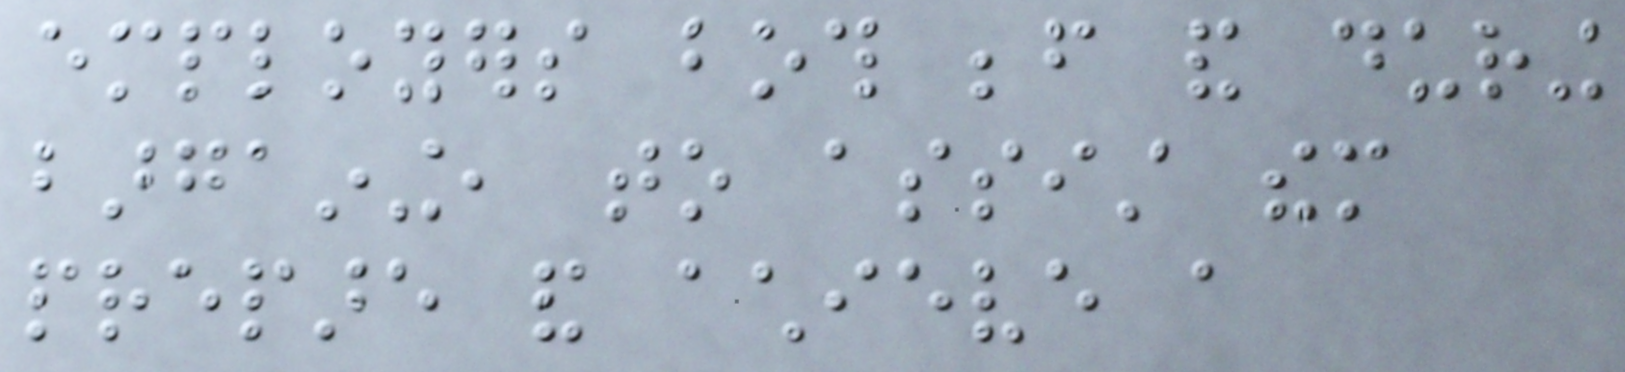employers both before and during
bargaining, to assist them
prepare and achieve a
